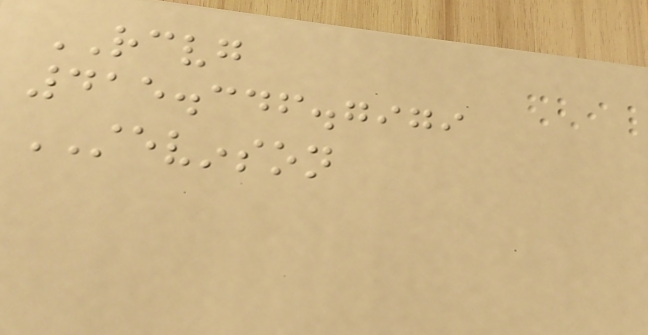RECEIVING
415.346.7979
STEVINSON
